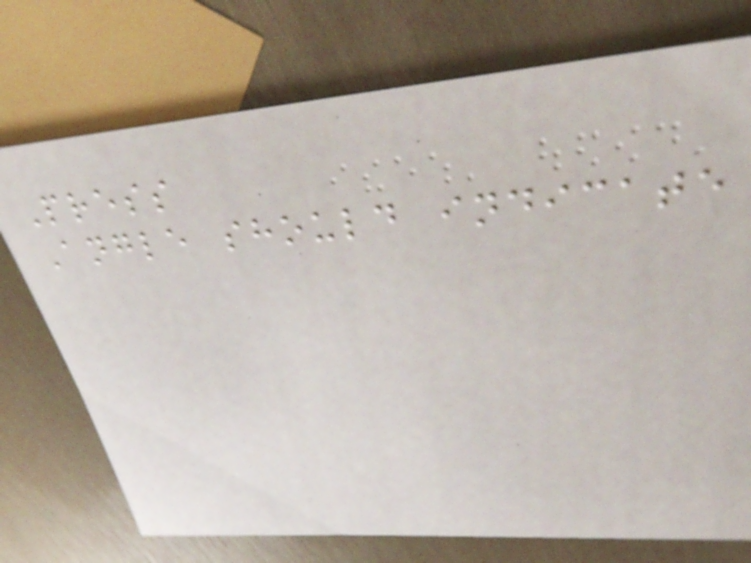Press
Angle should indicate
